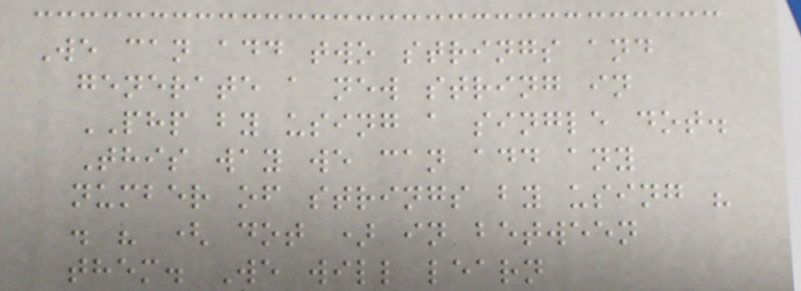We can add two strings and
generate a new string in
PHP by using a single dot.
This way we can add any
number of strings by using "
. " ( dot ) in between
them. We will learn
